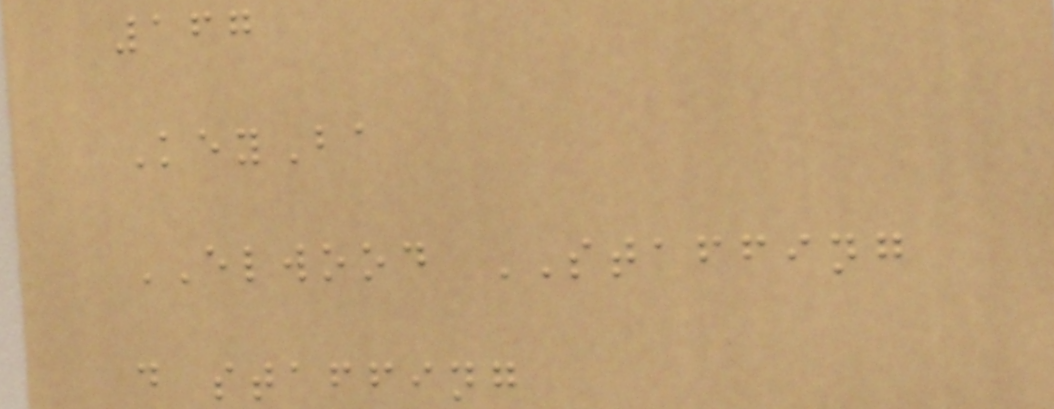167
KeyBa
ELWOOD STAFFING
d staffing
